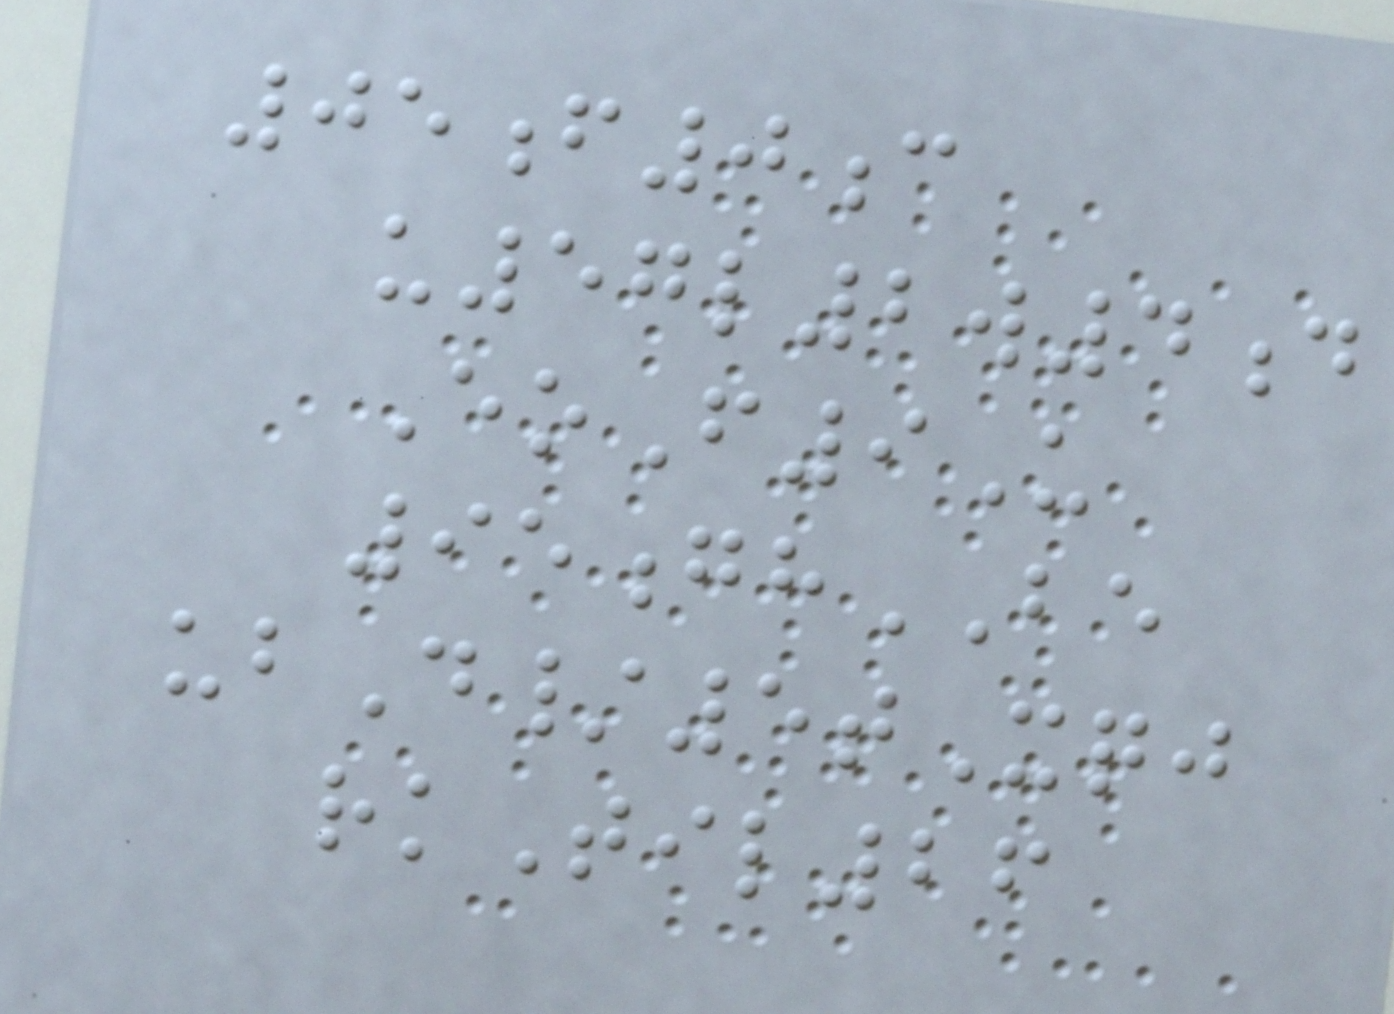05f0c
u57l2w4d
EoF9U
95ghBE
ubD/5tXqj
rkTil26
